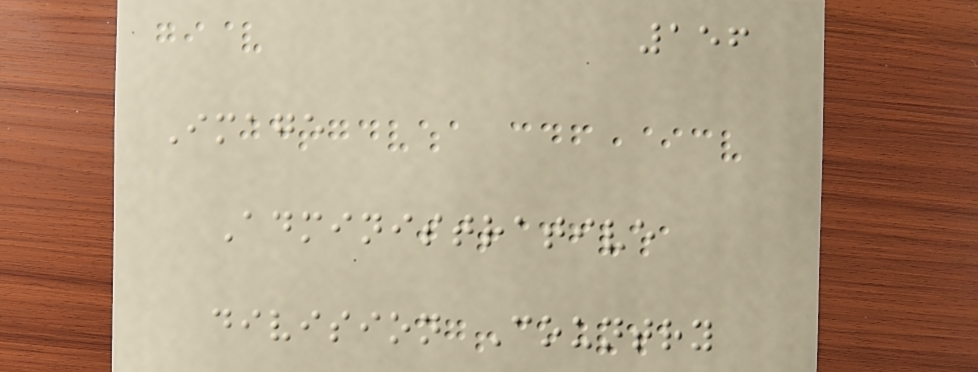156
Image
Administrative
division Country
